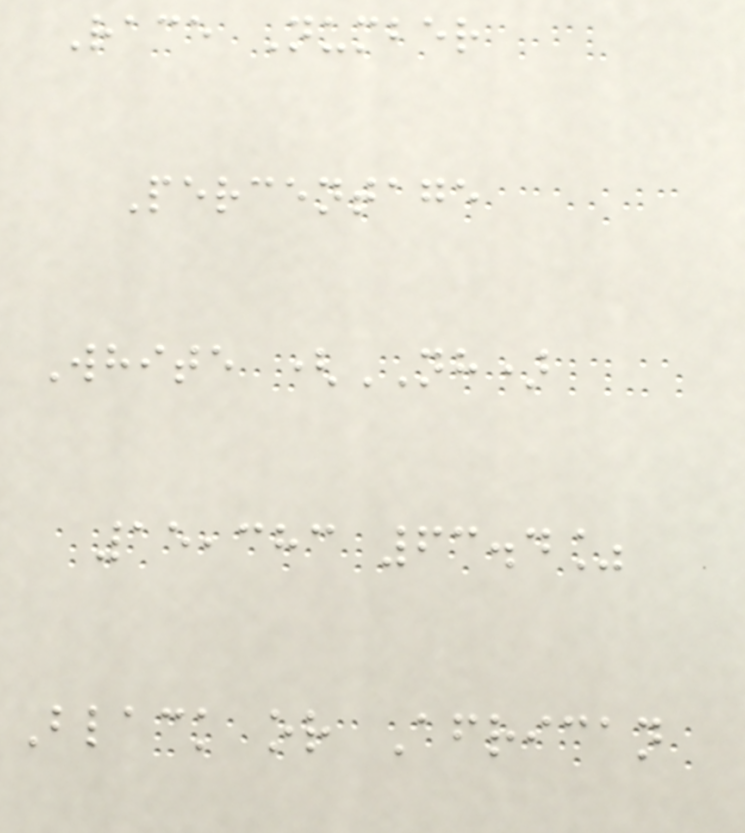Race Number
Percentage
White (NH)
15,383 63.4%
Black or African
